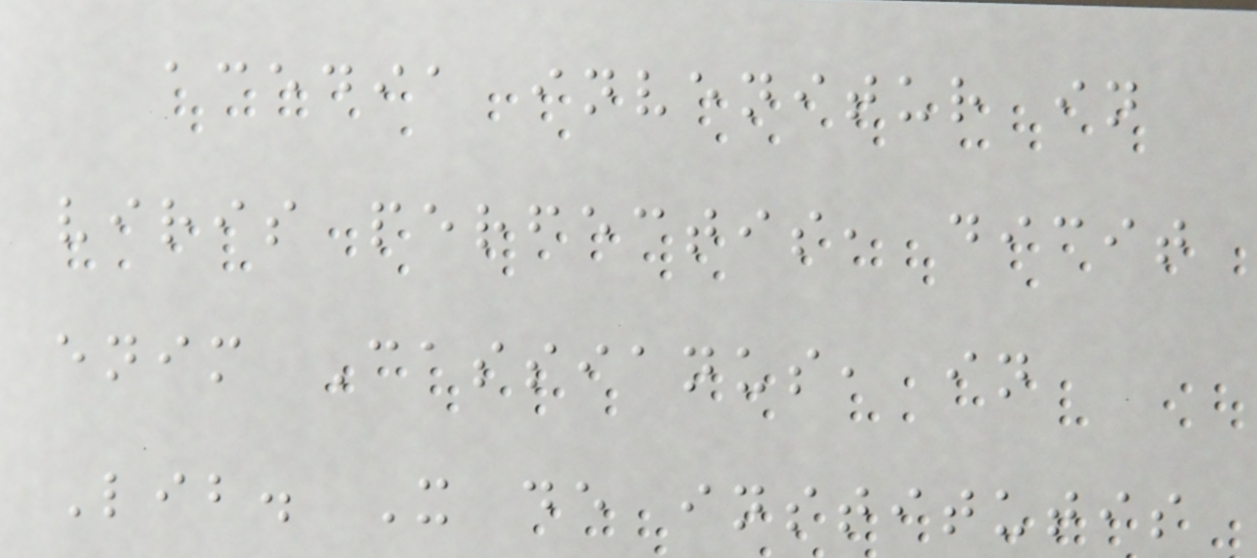acedia invenitur in
viris perfectis, dicit
enim Cassianus, in
Lib. X de institutis
